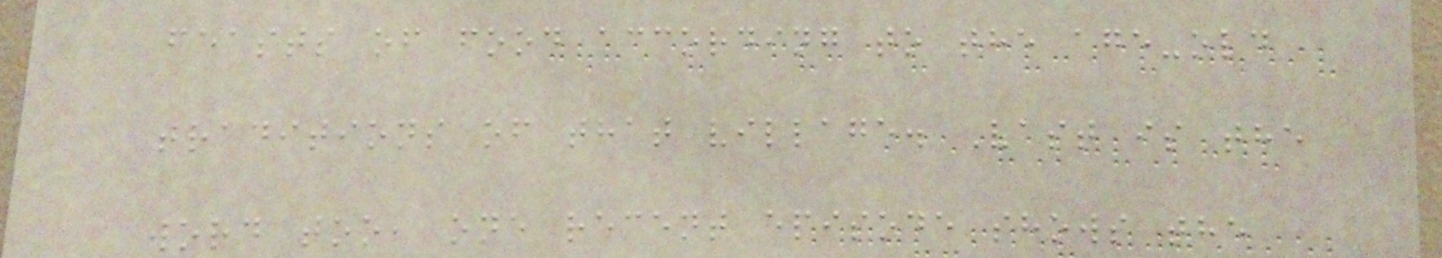feasts of food according to the age-old
traditions of that village. Vast is the
word too, one recent episode shows the
